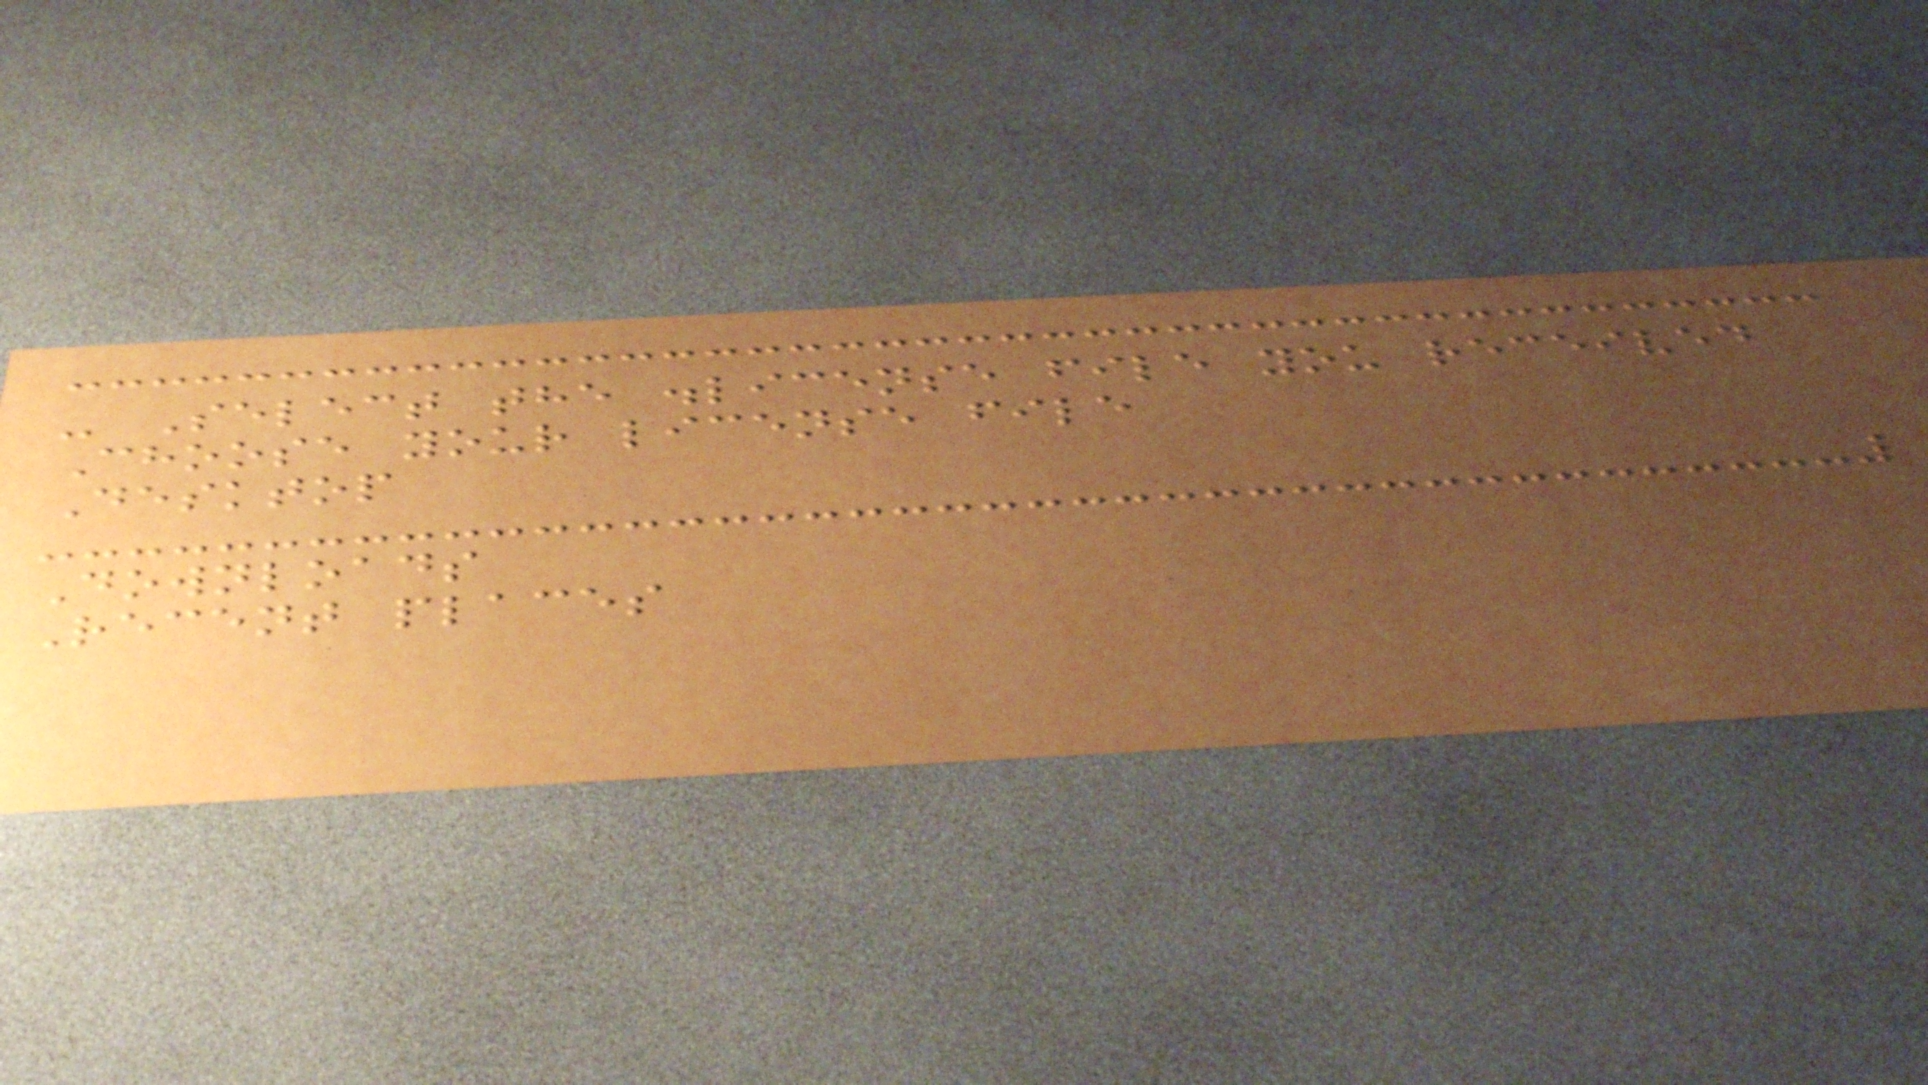- Select the .license file you received
Choose your license file
Desktop
Downloads
Recent places
